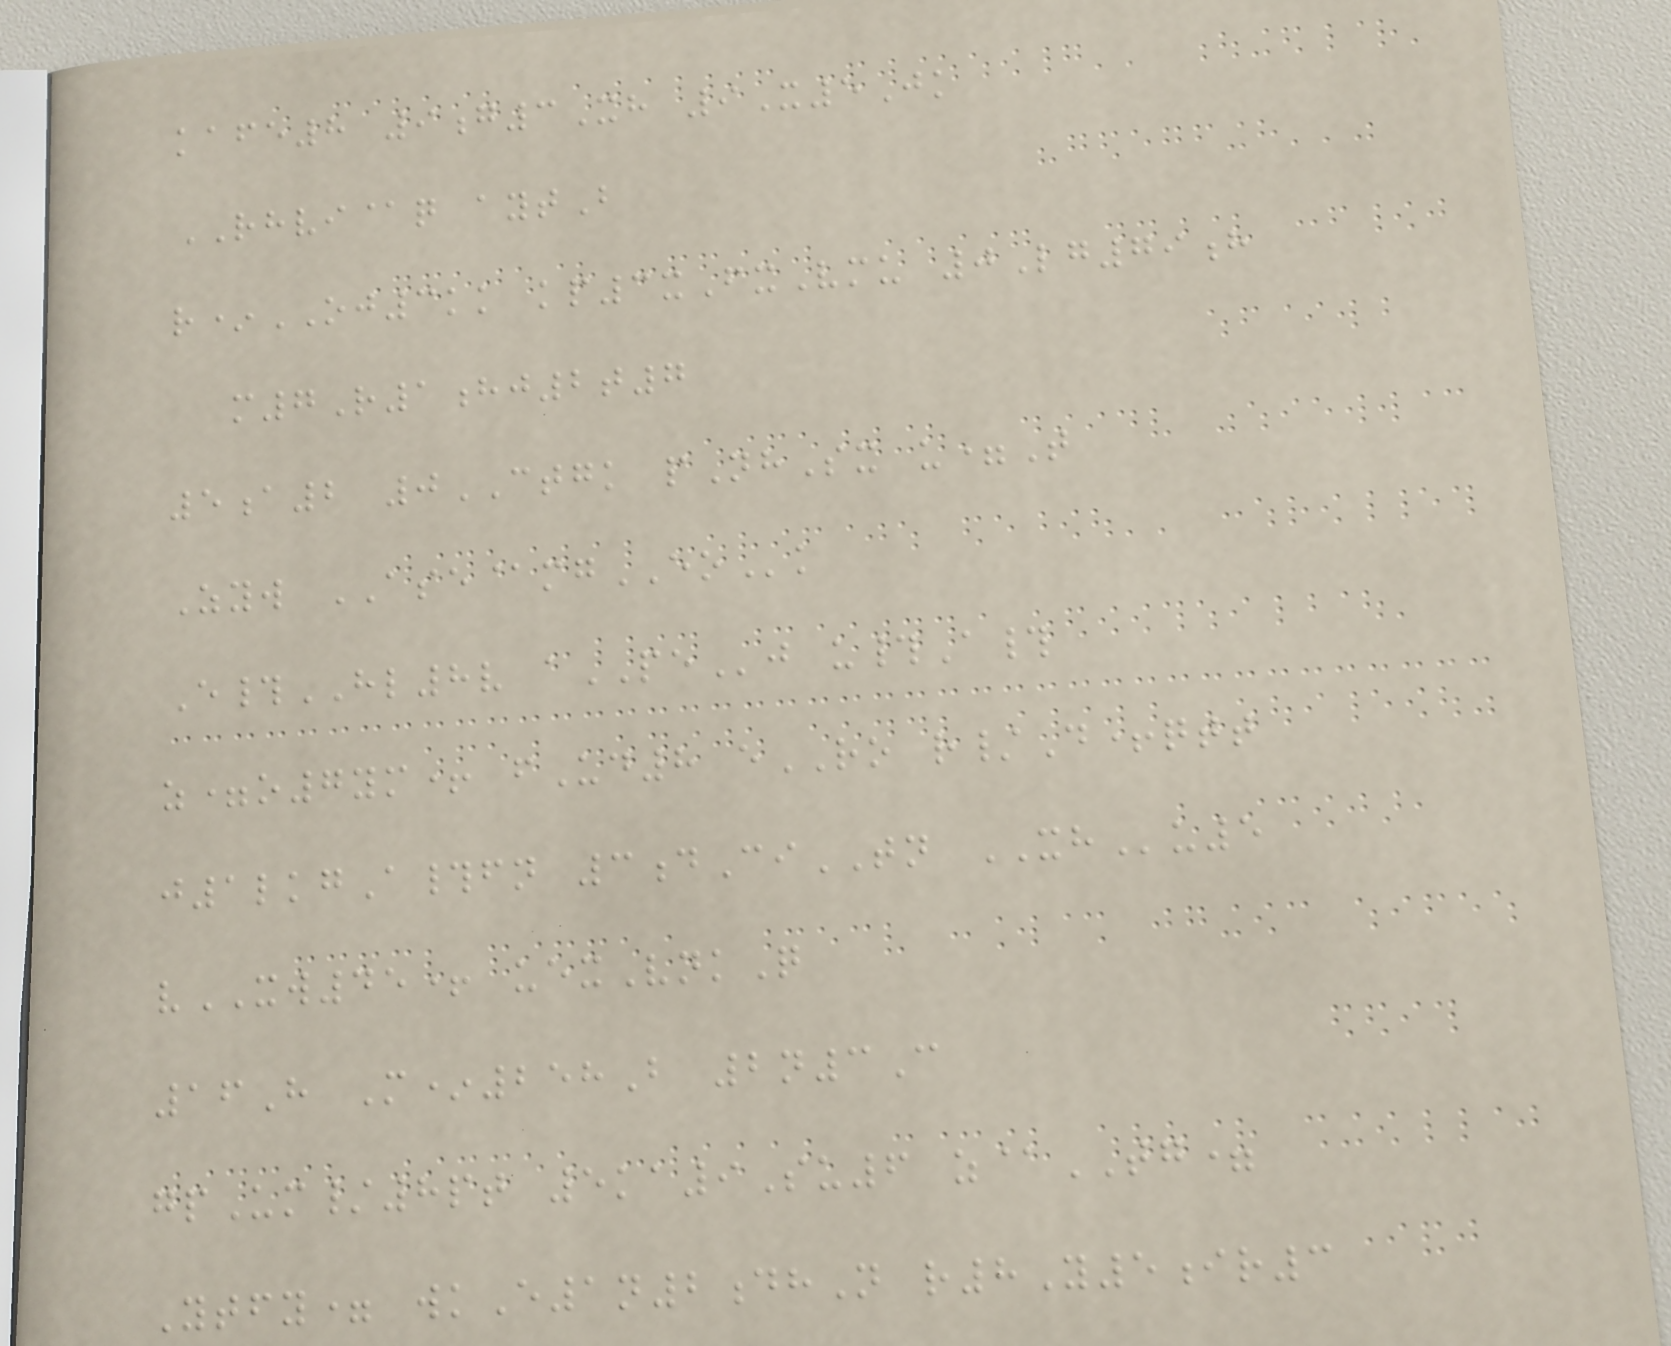kafe8 9g3Xh 9X5Jk
RHVI@q aytB
r*OJ3kk kp3xFxVmu 0Lg79h
m7R1hj2t7
5a2 0CTGK pNhSx u=T
Zyw ASE@mgEOk
E#HL8v aPEj u#A#
z=o7ym+ fUd8 eRO r/D+qtt
j1lkgA#fn 3dCiTN XHu5
vXW45+ uexVnkQ
16H M*258B 2n3C
gpUm/8pt 5ka9Su6 z@TG=
Ytfy= wkE1n2dhN r8Y5ir3
